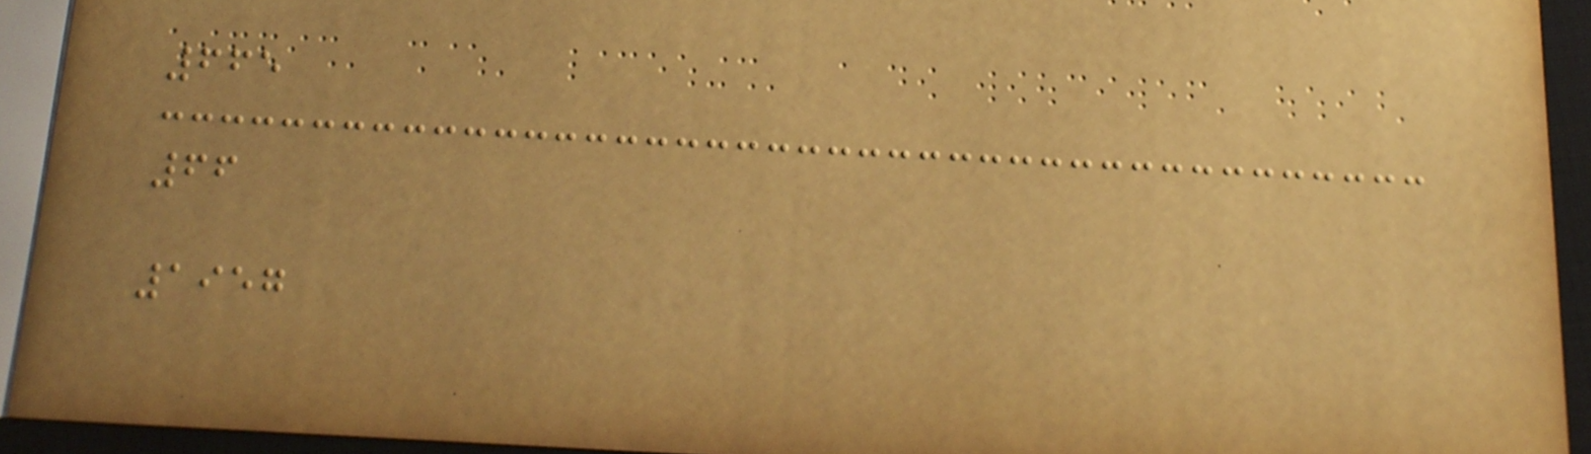665
66
1957
